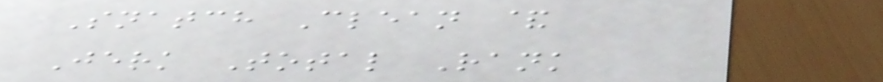Snatch Clean &
Jerk Total Rank
